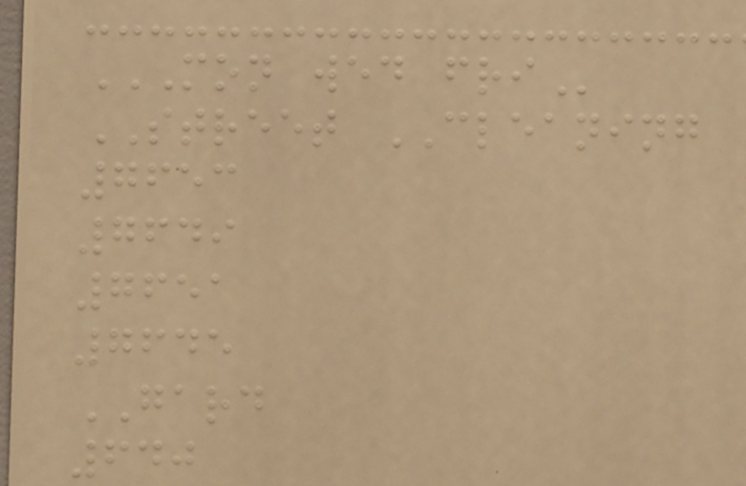MON WED FRI
STREET CLEANING
7653
7649
7651
7645
GARD
640
